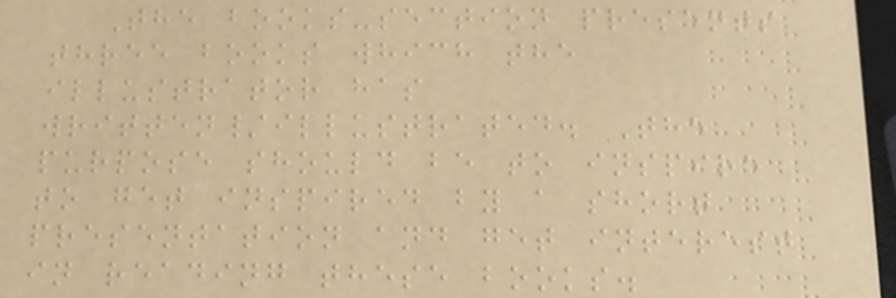The books-section presents
three books which the
illustrator has
written/illustrated. The
purpose should be to inspire
to get inspired by a short
presentation and get interest
in reading these books.
